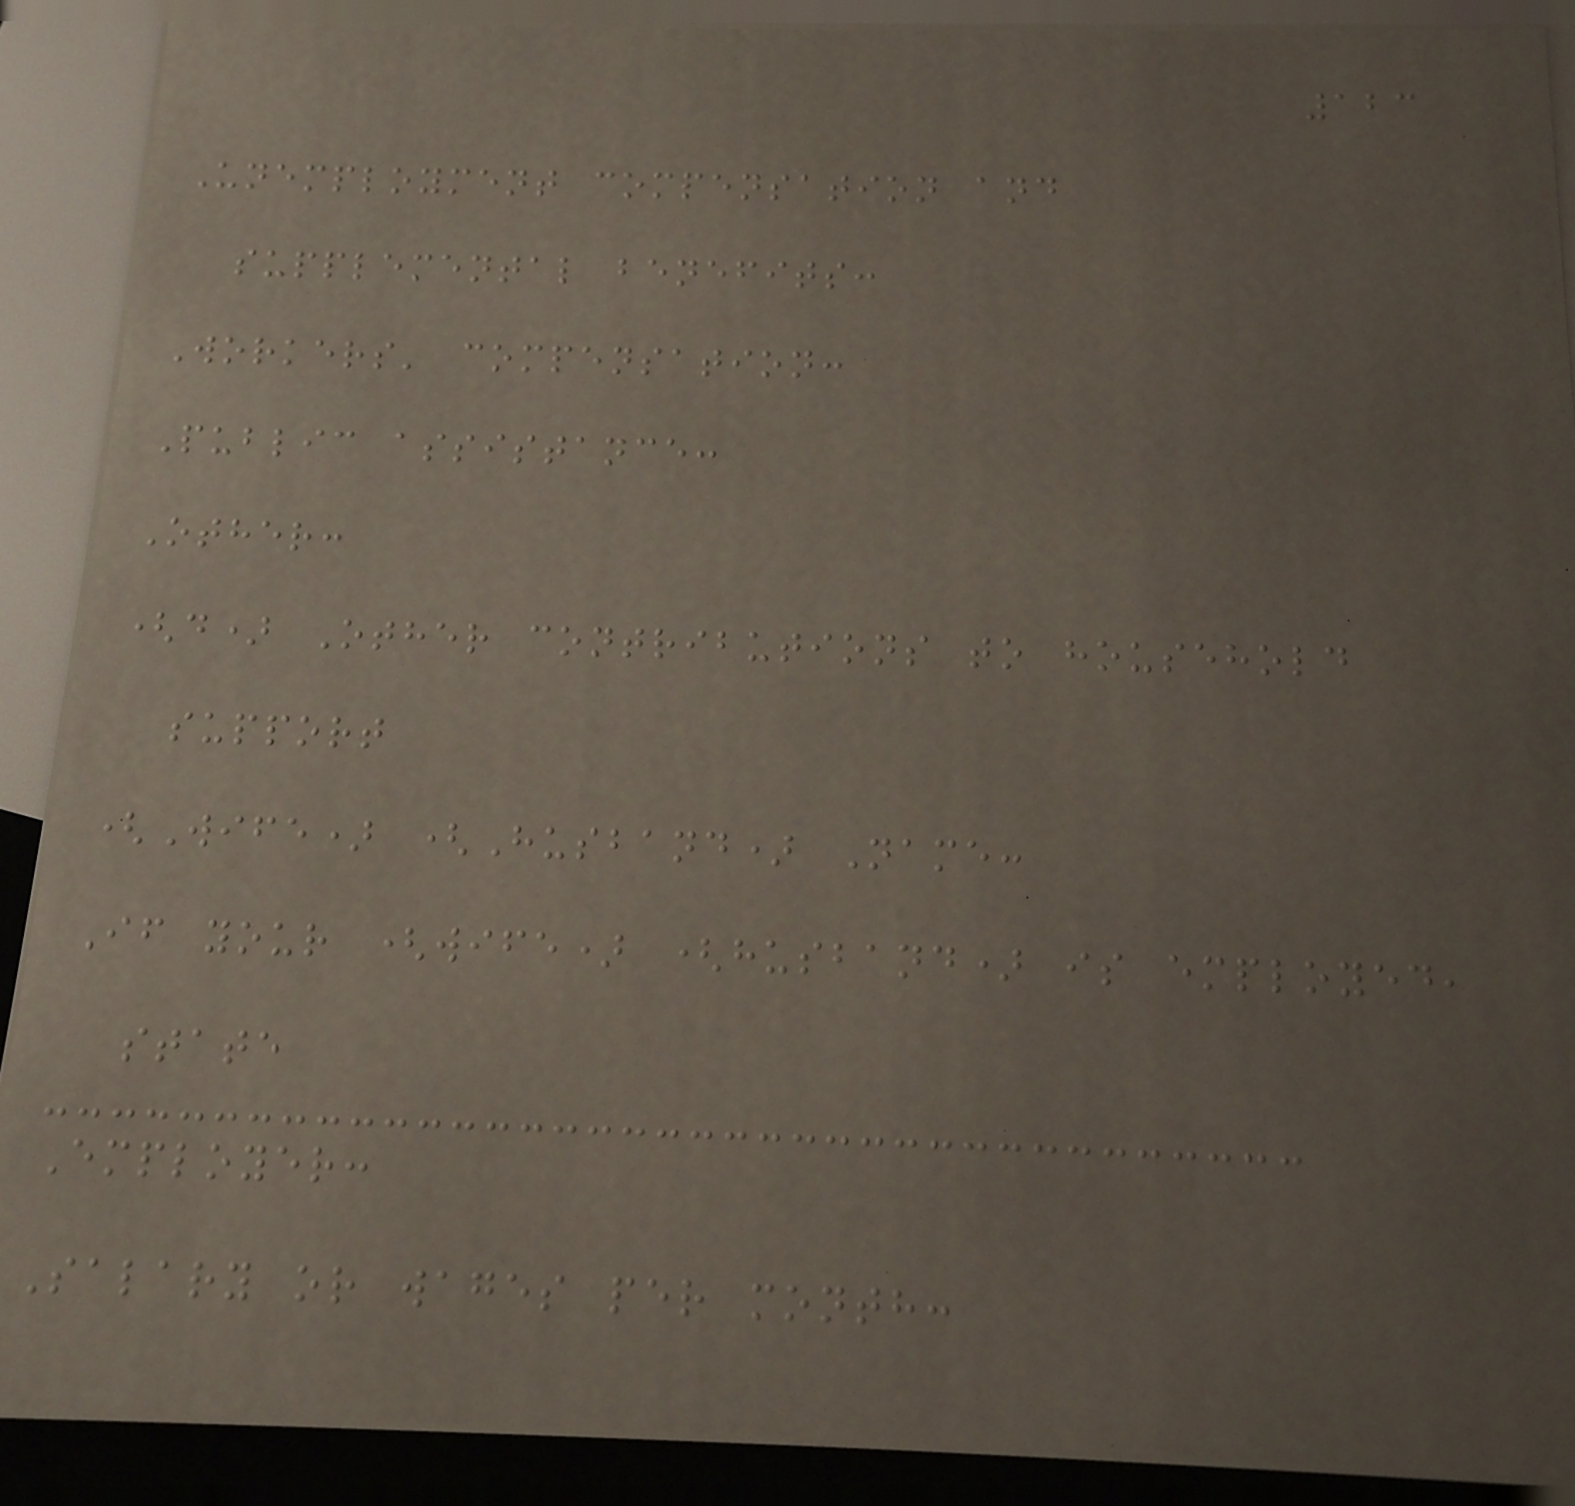123
Unemployment compensation and
supplemental benefits:
Workers' compensation:
Public assistance:
Other:
(d) Other contributions to household
support
(Wife) (Husband) Name:
If your (wife) (husband) is employed,
state
Employer:
Salary or wages per month:
